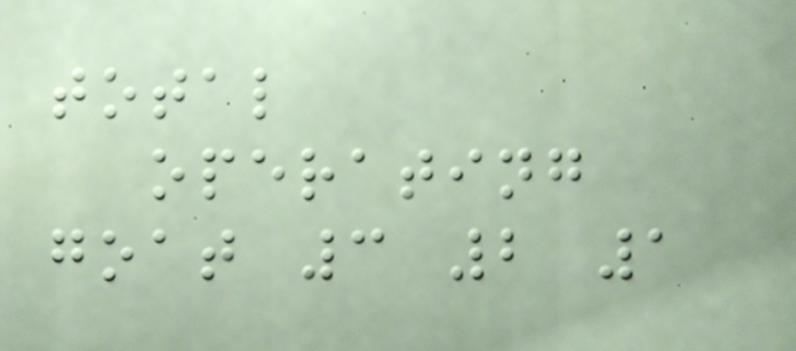total
operating
goat 3 2 1
